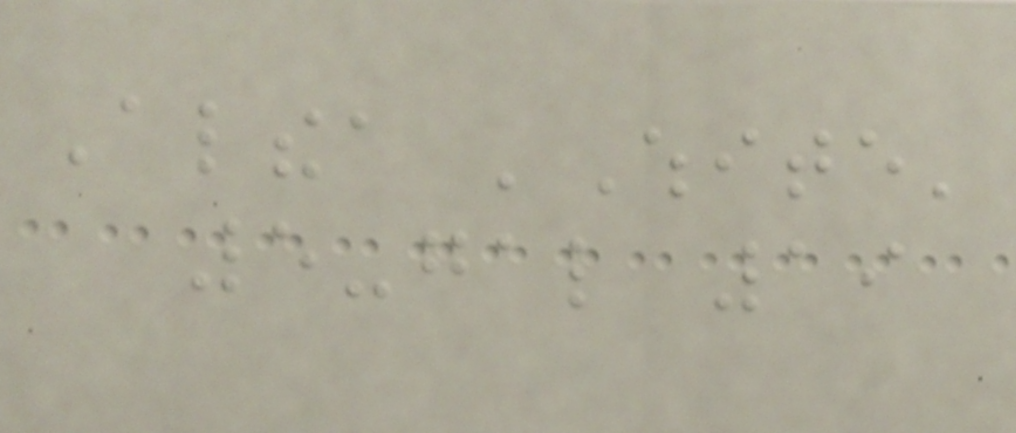Althea 'White'
5-gal 19
